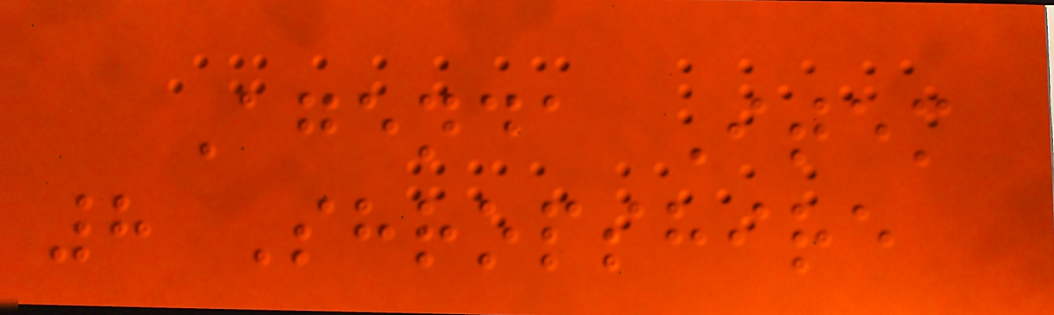Agenda Item
8 Shropshire
